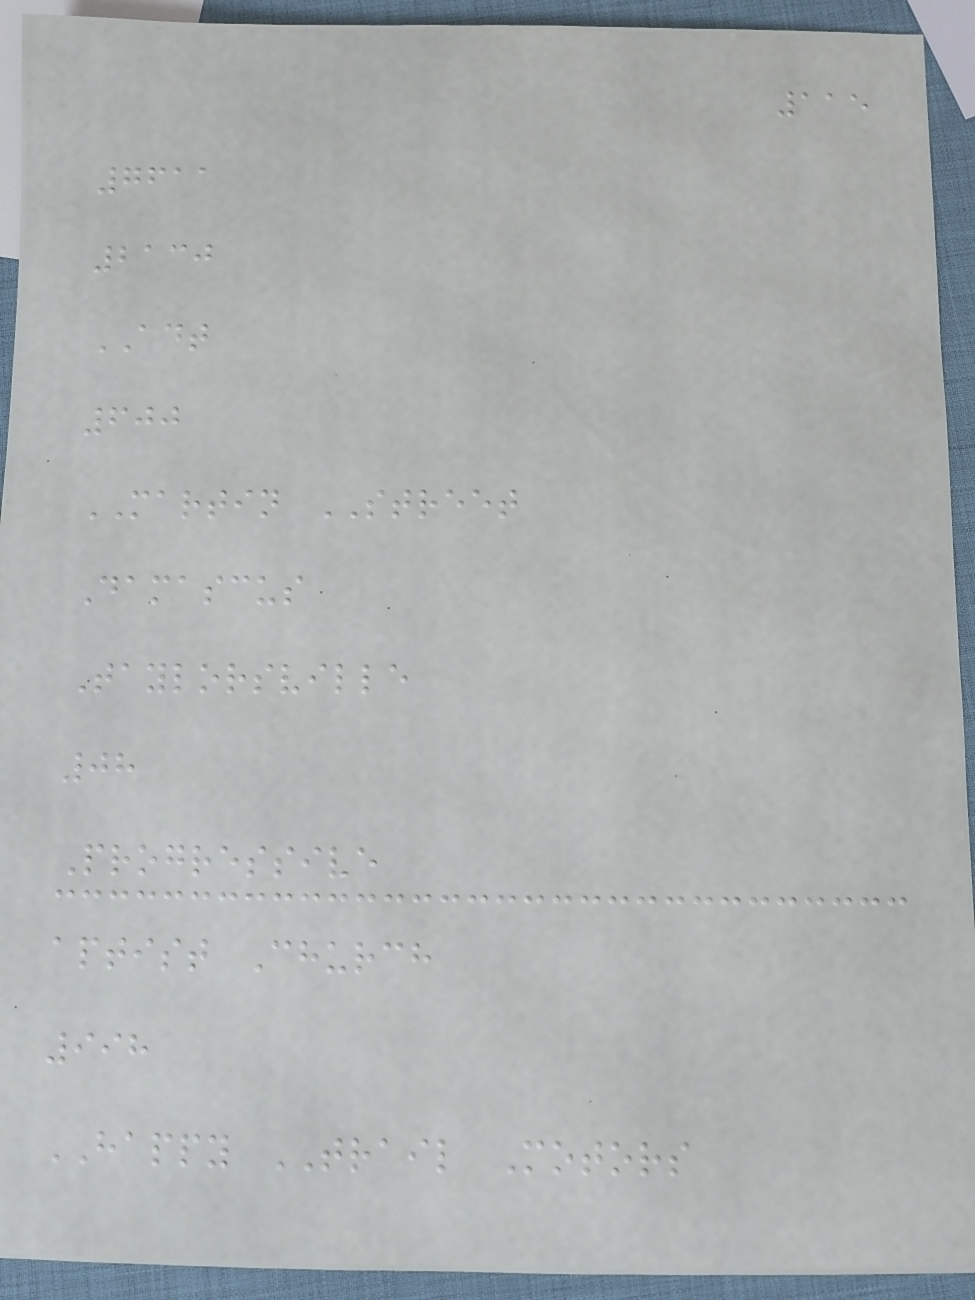115
7611
2130
ADT
600
MARTIN STREET
Damascus
Taylorsville
08
Progressive
aptist Church
998
HAPPY TRAIL Motors
